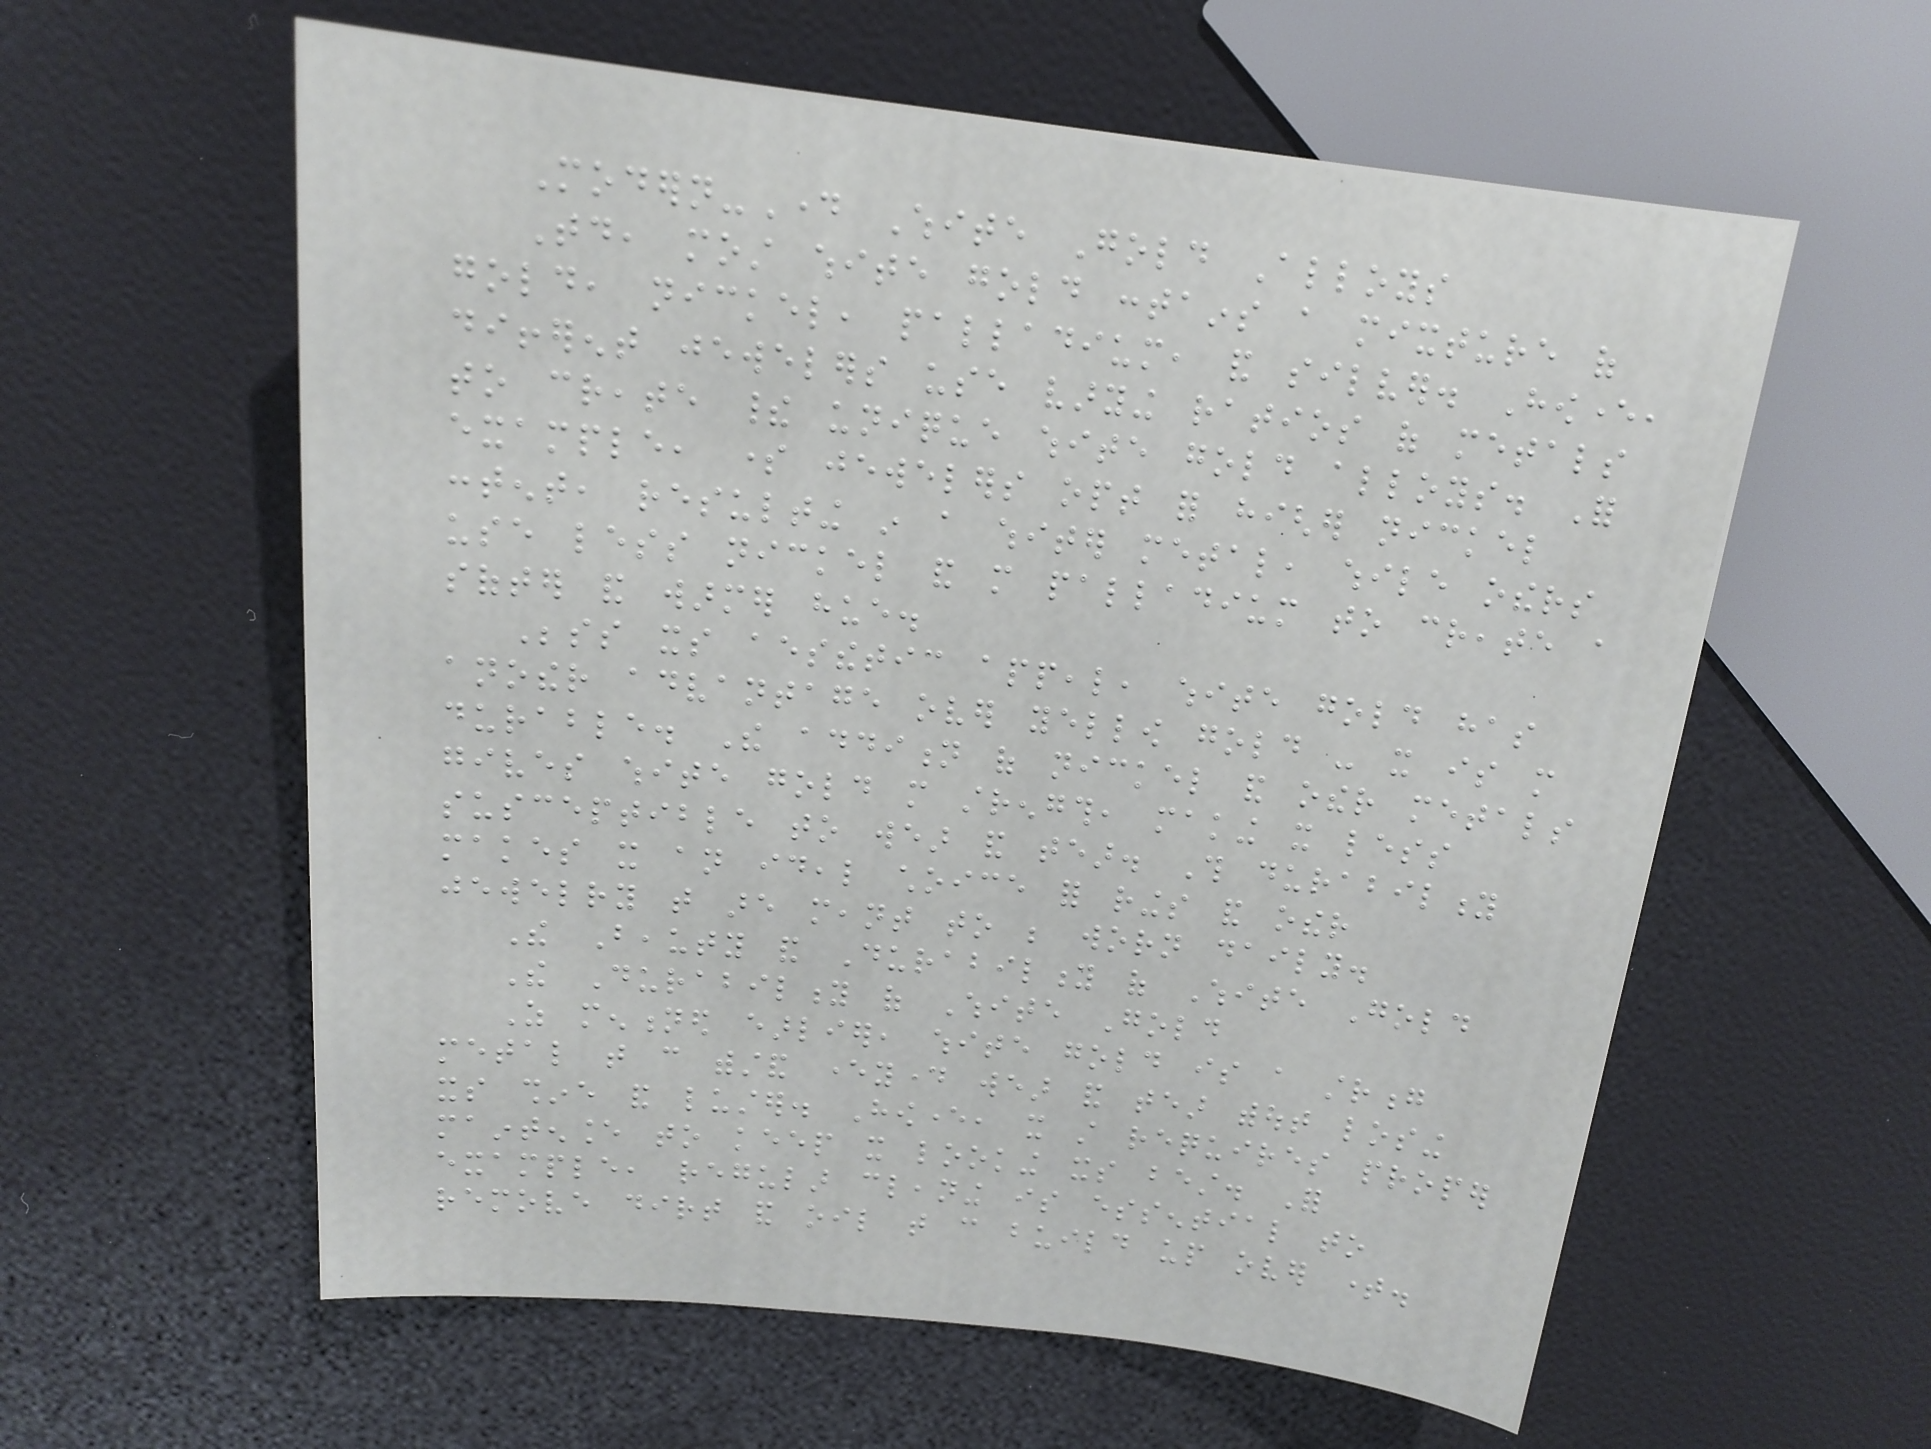Modern-Day White Gold Alloys
Today, most white gold contains a mixture of
gold, nickel, palladium, and silver. However,
different jewelers use varying ratios of metals
to create their unique white gold alloys. For
example, some jewelers opt for higher nickel
content, resulting in a whiter metal, while others
use less nickel and more palladium to create a
softer and warmer hue.
Besides its aesthetic appeal, white gold has
another advantage over yellow gold - it is more
durable. The addition of nickel and other metals
gives white gold more strength, making it less
susceptible to wear and tear. This durability
makes it an ideal choice for rings and other
jewelry that are meant to be worn daily.
The Beauty and Durability of White Gold
The Durability of White Gold
As mentioned earlier, white gold is a strong
metal that can withstand everyday wear and tear without losing
its shine and luster. However, it still requires proper
maintenance to keep it looking its best. For
example, regular cleaning is essential to
remove dirt and oil that can build up over time.
